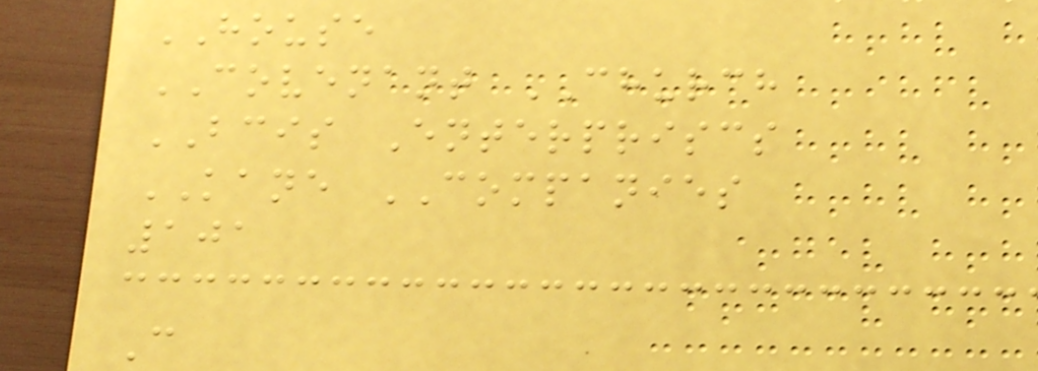HOUSE
COVENANT CHURCH
BCIS Enterpriscs
KANE COMPANIES
101
C
